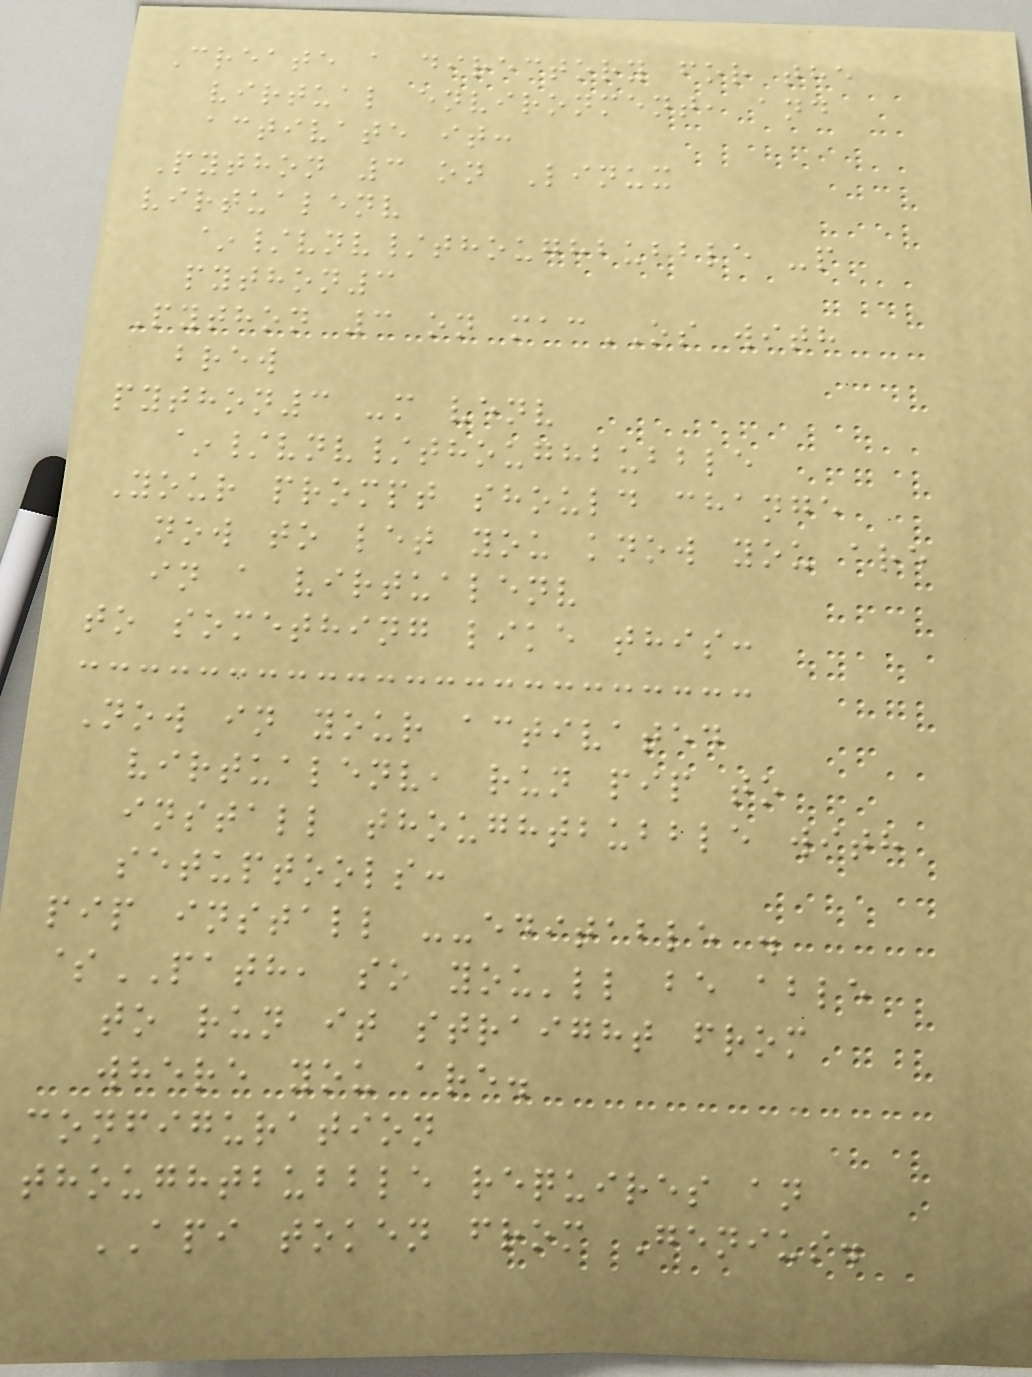Create a directory for the
virtual environment, and
activate it:
Python 3 on Linux
virtualenv
~/vnv/thoughbubble -p
python3
Python 3 on macOS with
brew
python3 -m venv
~/vnv/thoughbubble
Your prompt should change
now to let you know you are
in a virtualenv
to something like this:
Now in your activated
virtualenv, run pip to
install thoughtbubble with
setuptools:
pip install --editable .
$PATH, so you'll be able
to run it straight from
where you are.
configuration
thoughtbubble requires an
API token from Genius.
